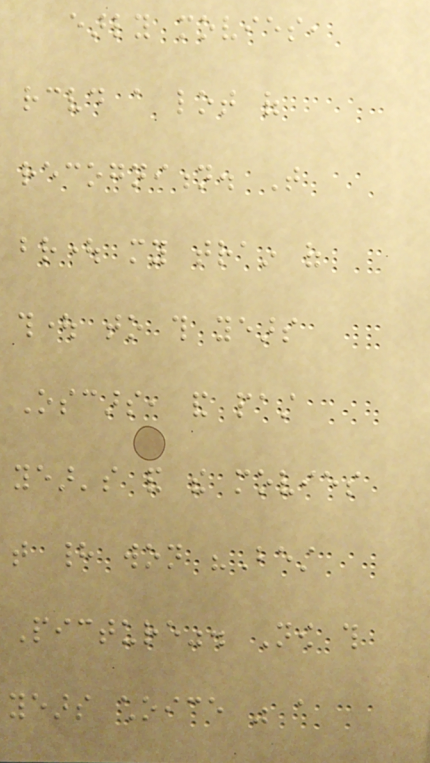early movies,
received a lot of
recognition. That
brought my train of
thought to this years
Oscars, and past
year's and the movies
that had won "Best
Picture". Now this
years choice was a
